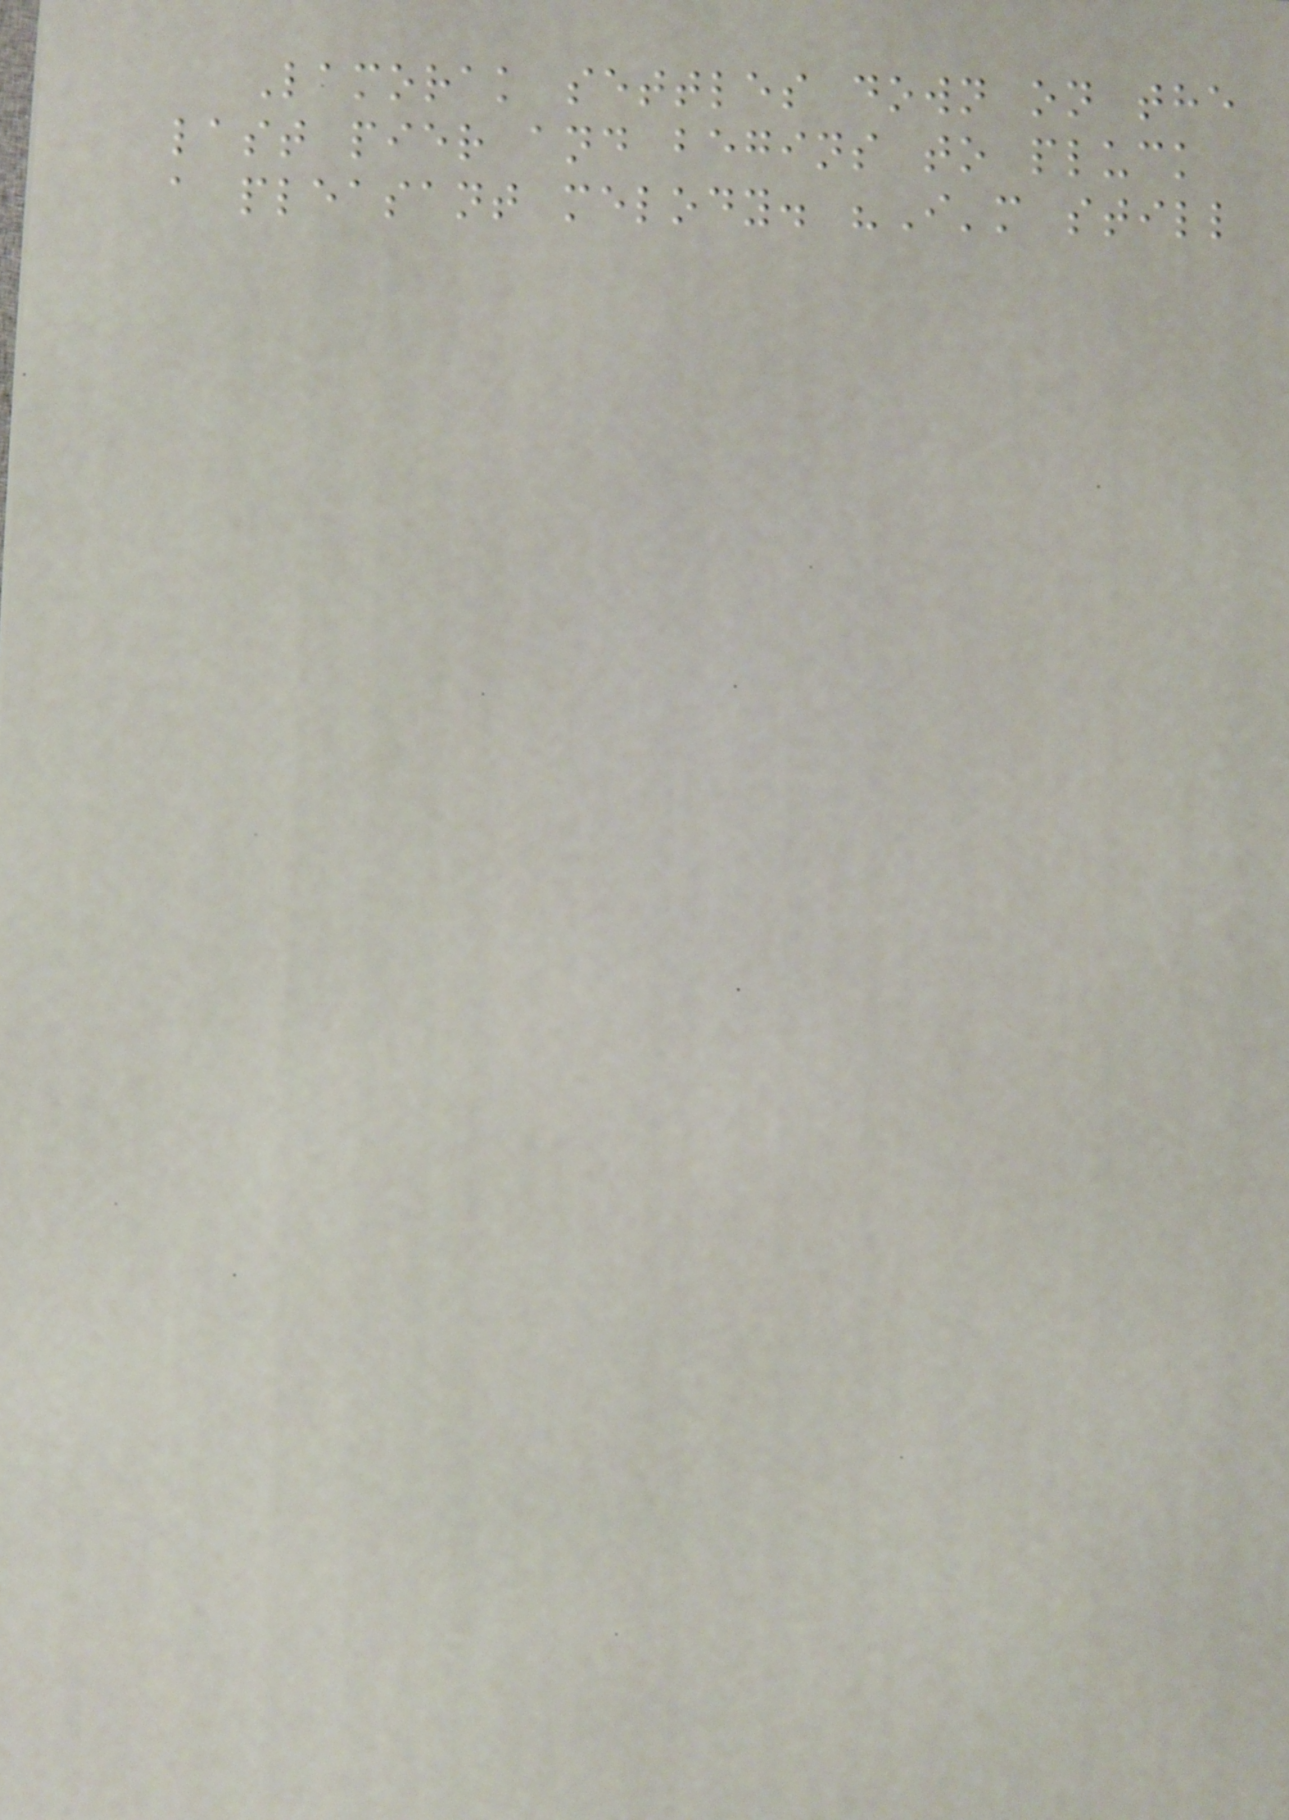Lamorak settles down on the
last pier and begins to pluck
a pleasant melody. "I'm still
